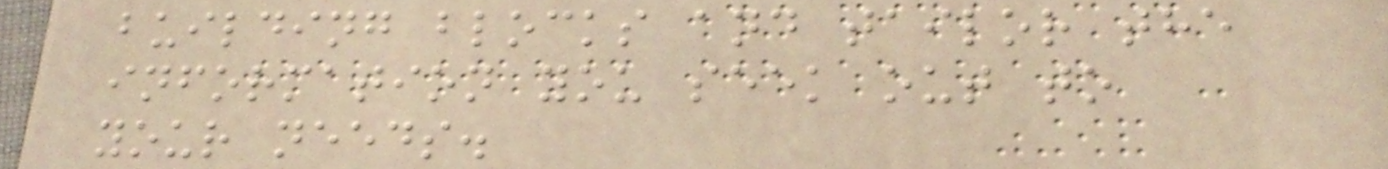building blocks and tailor the
information you seek out to
your needs.
